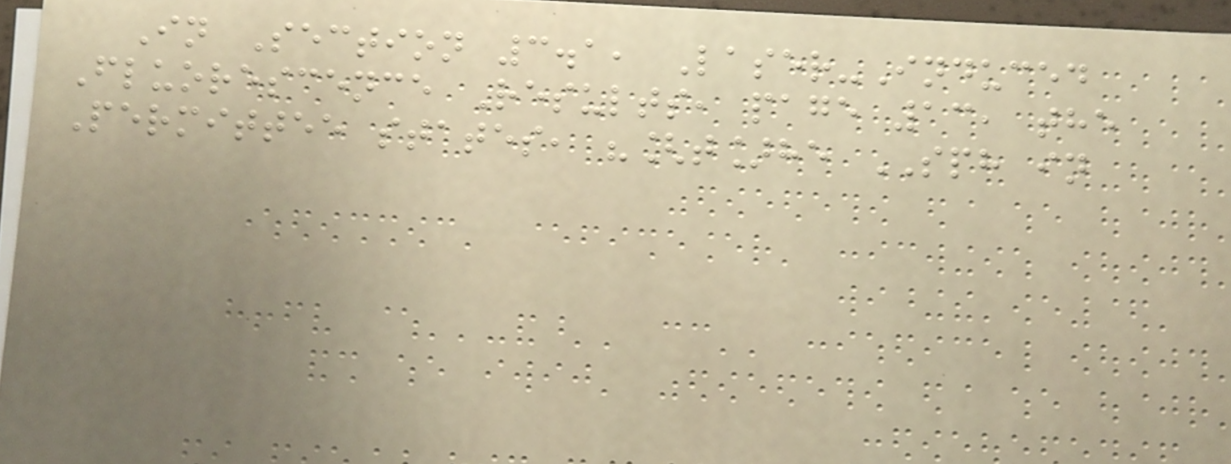In Section 3.1, Laser-Induced
Fluorescence Results, page 13, the
Permittee states, "[t]he SPH in
